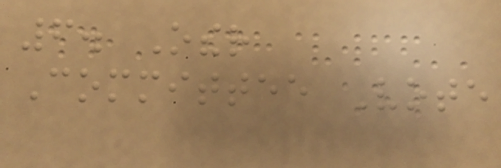6. Other
Committee Vote
